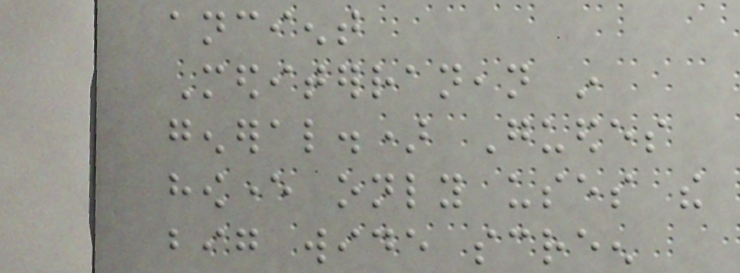ancient
Mediterranean in
general.) Guedes
however only uses the
big wide screen
